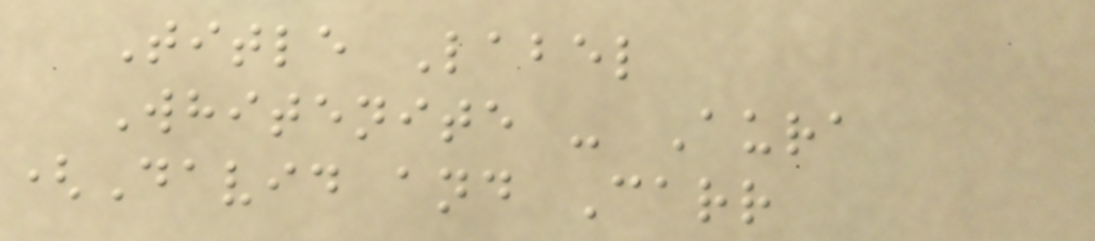Title Label
Whitenite - Aura
(David and Carr
